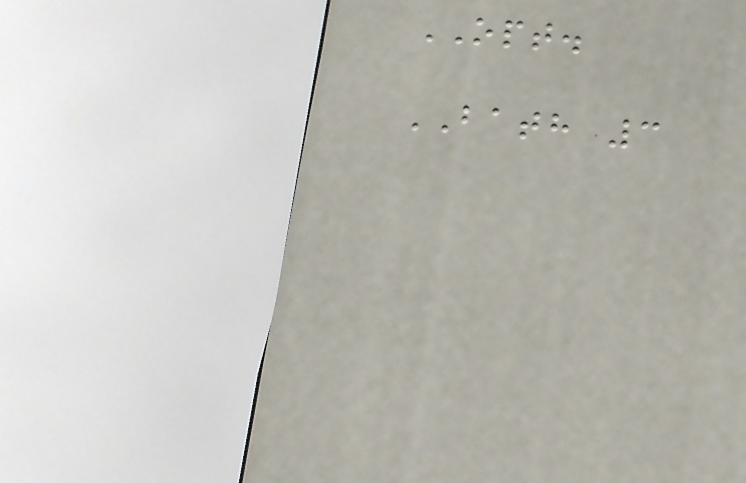OPT.
BATH 3
